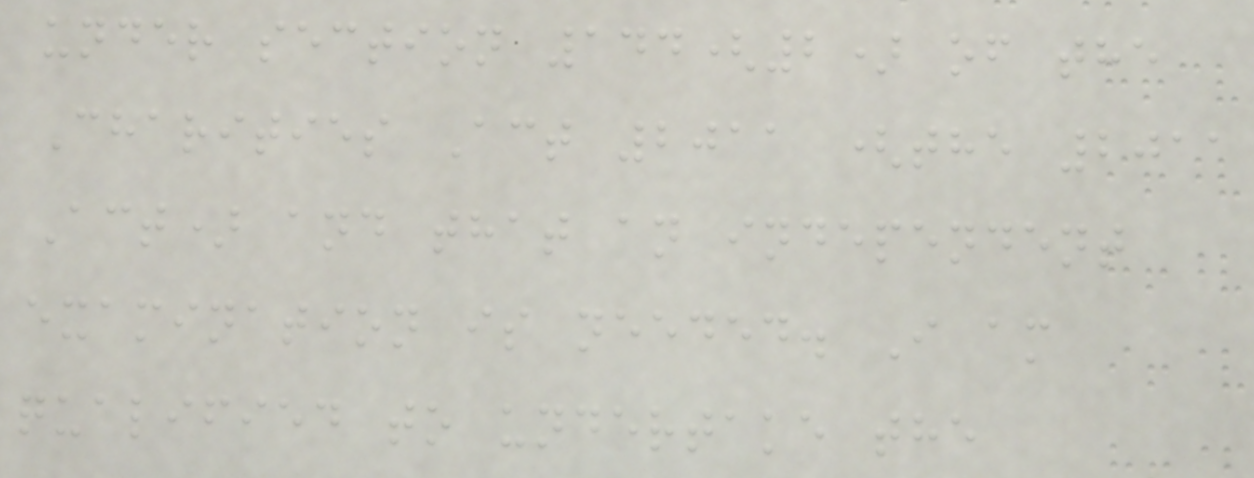under section 144(2) of the
Charities Act 2011 (the 2011
Act) and that an independent
examination is needed. I am
qualified to undertake the
